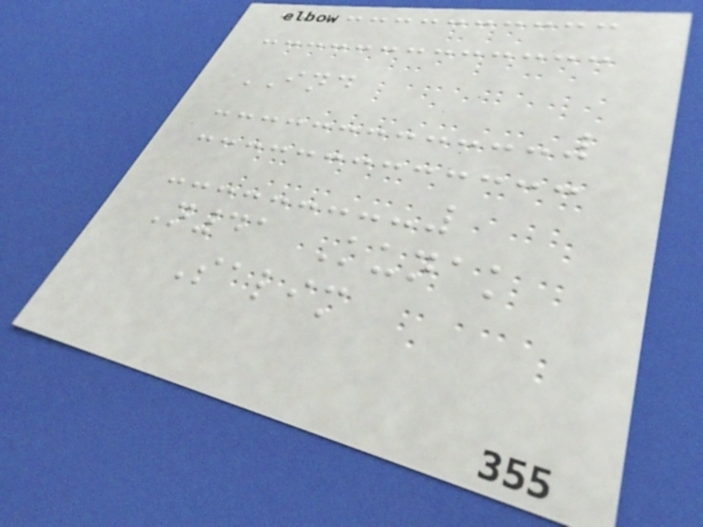IND
N41 Kunak
Salim
